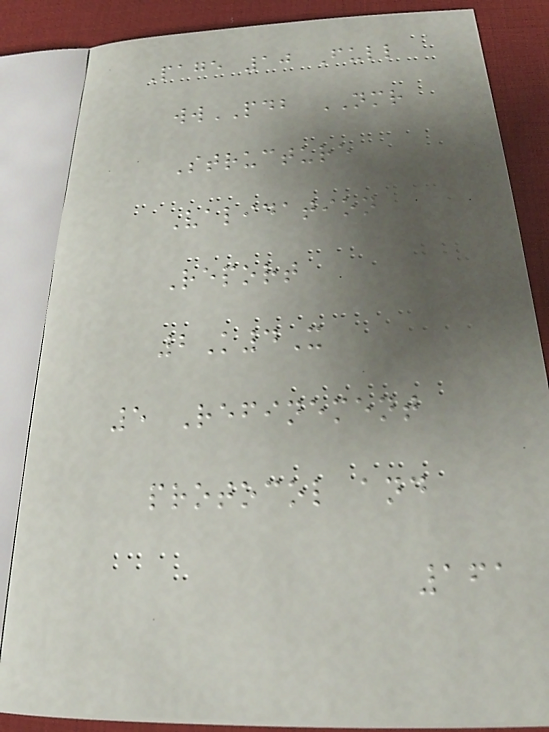Page 10 Full
wwPDB NMR
Structure
Validation
Report
2K4X
5 Refinement
protocol and
161
